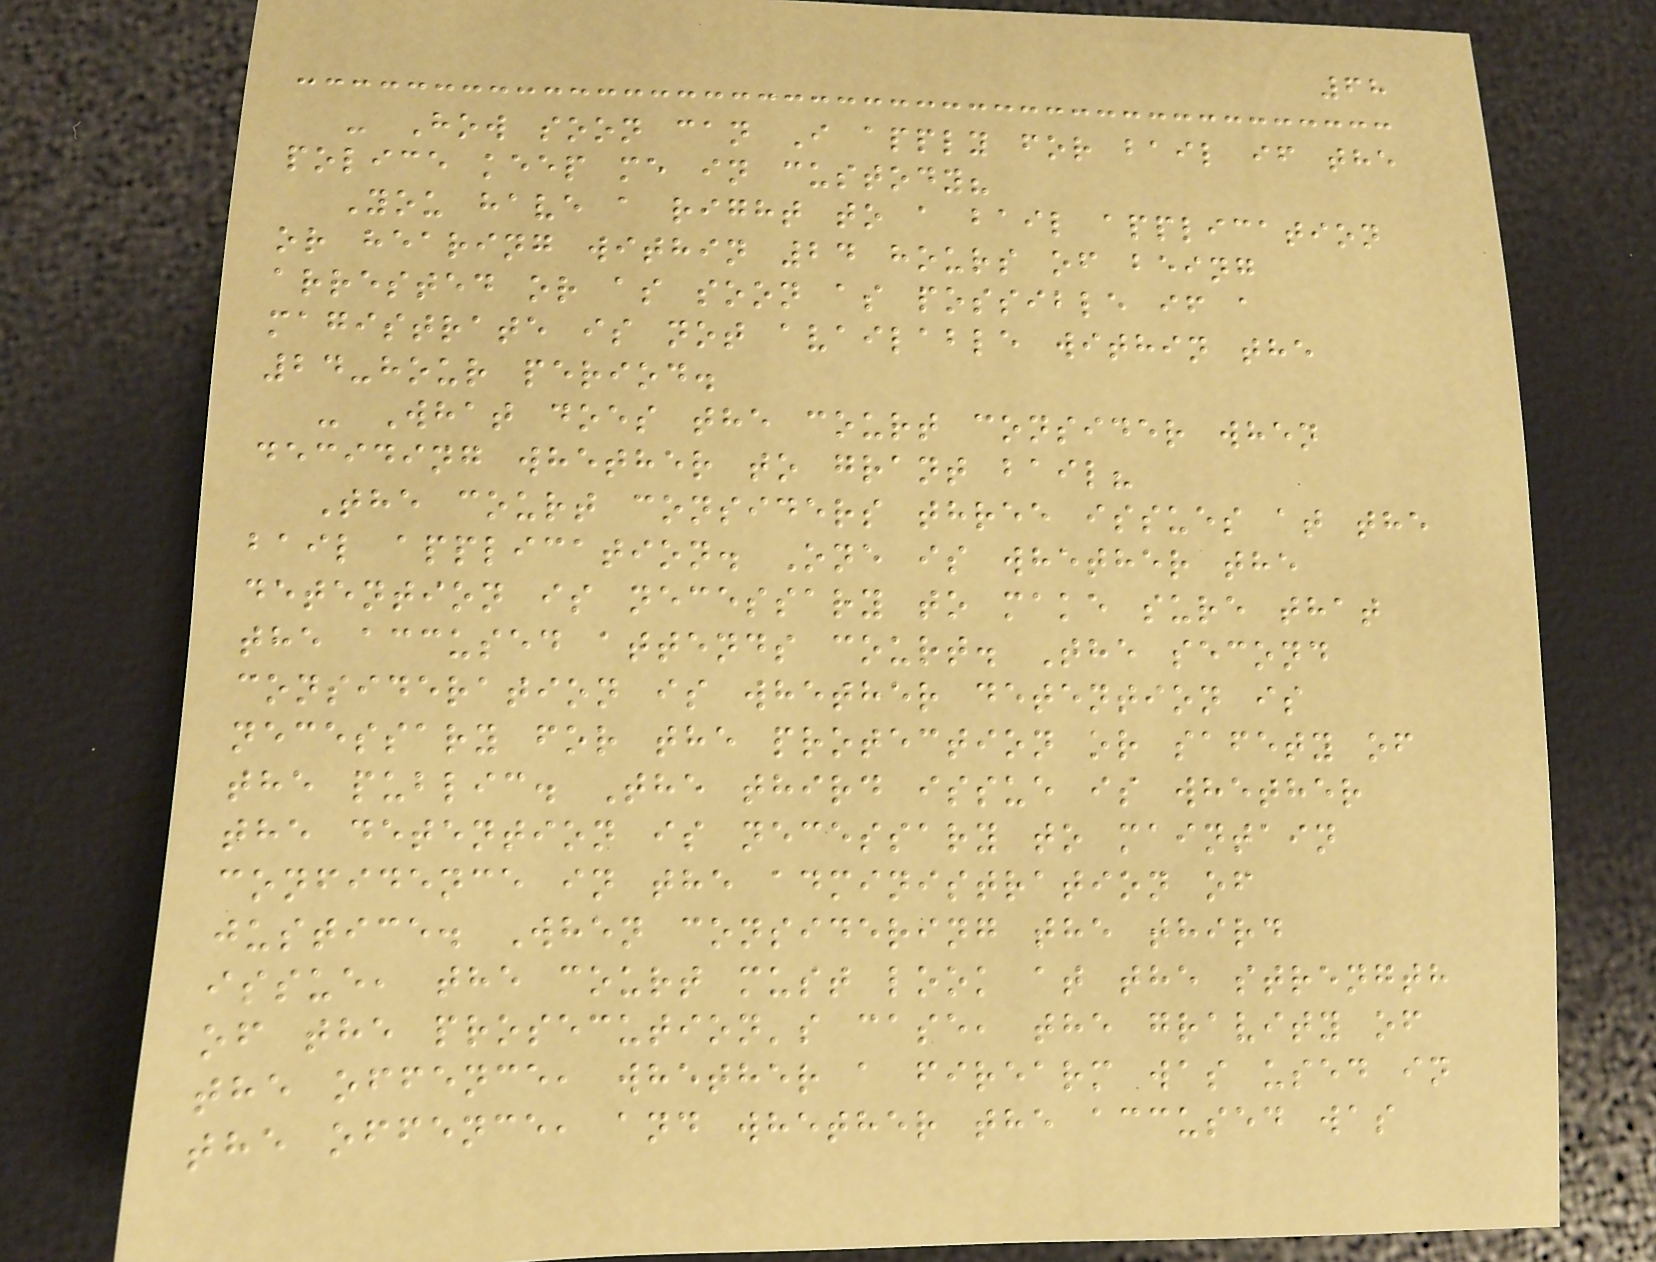68
- How soon can I apply for bail if the
police keep me in custody?
You have a right to a bail application
or hearing within 24 hours of being
arrested or as soon as possible if a
magistrate is not available within the
24-hour period.
- What does the court consider when
deciding whether to grant bail?
The court considers three issues at the
bail application. One is whether the
detention is necessary to make sure that
the accused attends court. The second
consideration is whether detention is
necessary for the protection or safety of
the public. The third issue is whether
the detention is necessary to maintain
confidence in the administration of
justice. When considering the third
issue, the court must look at the strength
of the prosecution's case, the gravity of
the offence, whether a firearm was used in
the offence, and whether the accused was
